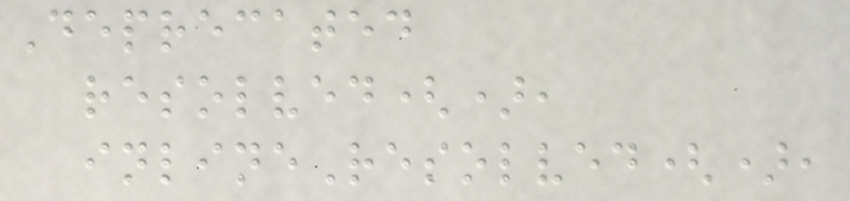Deprecated
resolved(),
inlineResolved(),
